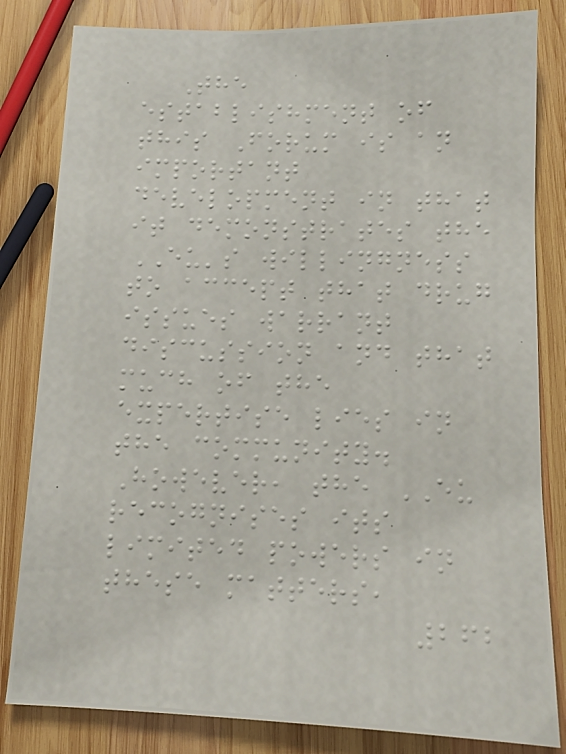The
establishment of
this Forum is an
important
development in that
it demonstrates the
EU's willingness
to accept that drug
issues warrant
discussion and that
much of the
expertise lies in
the community.
However, the EU
recognises its
limited powers in
these matters,
262
